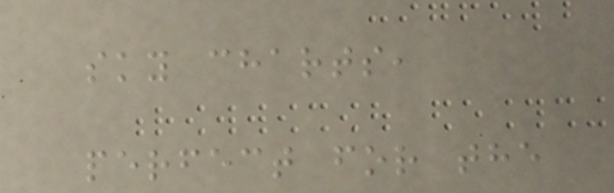sky charts,
perfect for the
